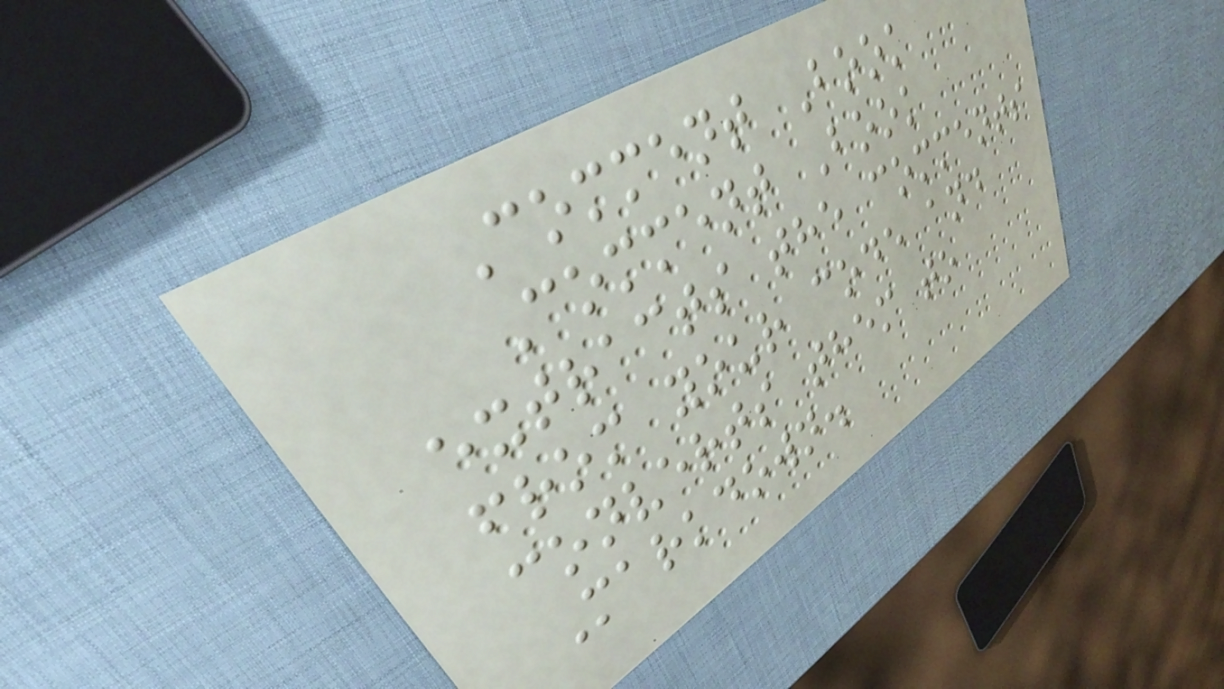Comment Book
Comment Book
extracts the comments
from your code and
converts them to
Markdown.
